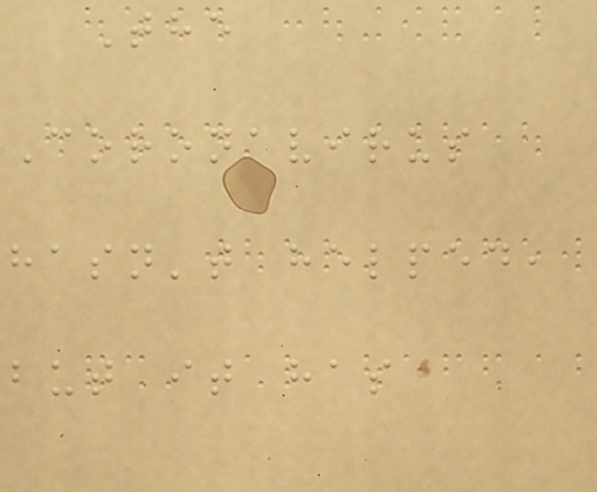The
Coronavirus
hasn't helped,
but it has
